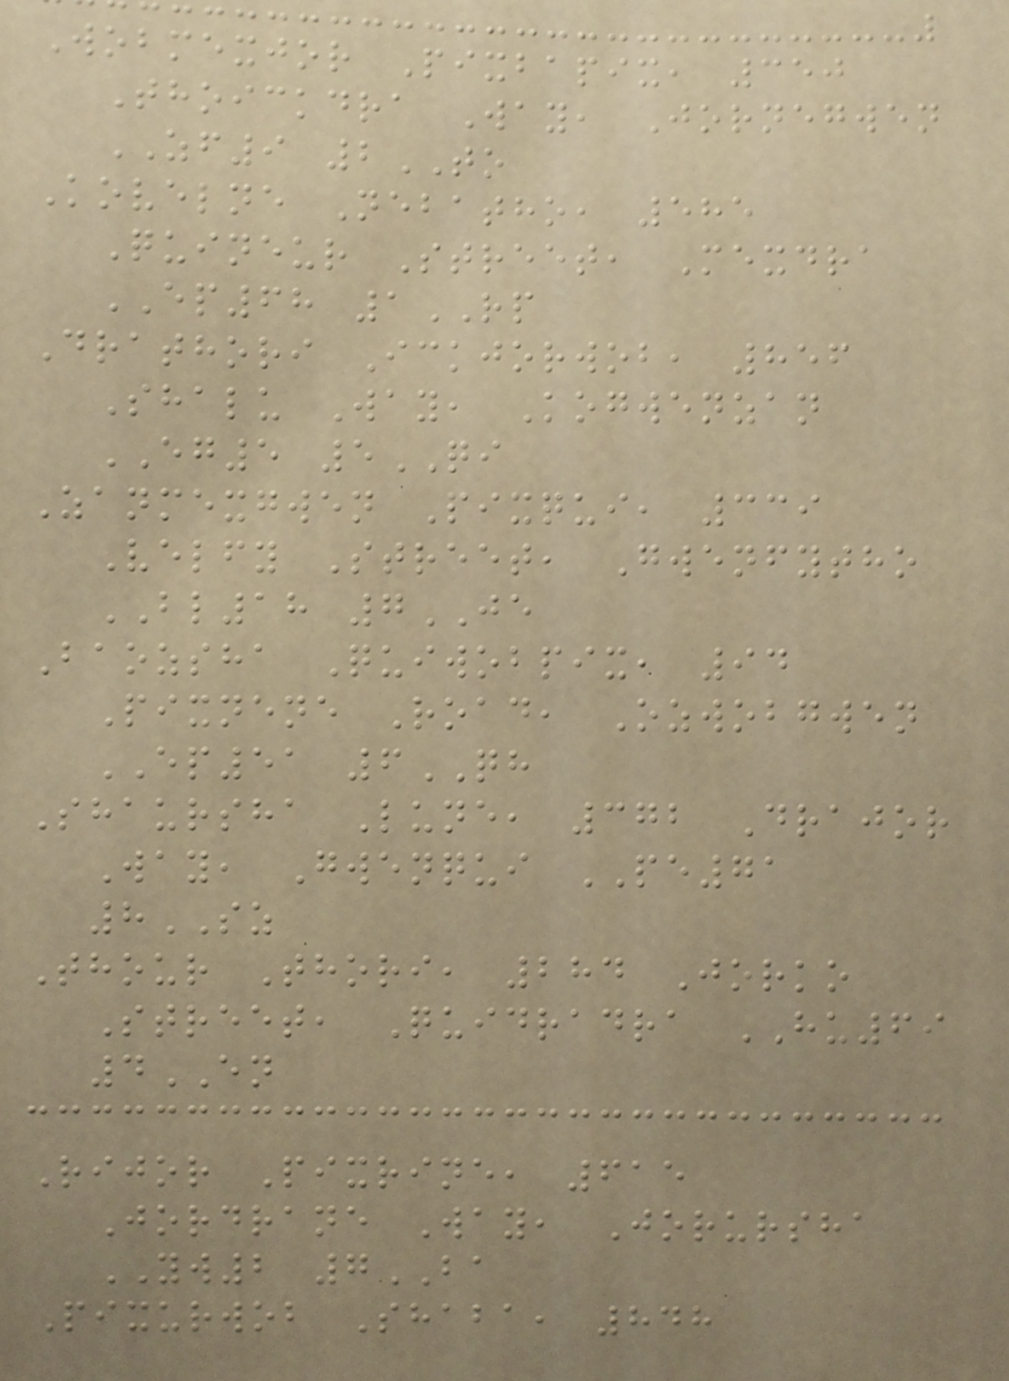Wobmexjor Pixbapix, 350
Thoickdra Way, Jornegwen
ZF9 2TO
Kovelne Nebatho, 585
Quineur Street, Mexdra
EP68 1RP
Drathori Ickjorwob, 856
Shalu Way, Kogwenzan
EG5 5QI
Zanmexgwen Pixqui, 339
Velfy Street, Gwenfytho
BL18 7JE
Baozsha Quiwobpix, 94
Pixnene Road, Ozwobgwen
EP51 6QH
Shaursha Lune, 372 Drajor
Way, Gwenqui PE71
8SZ
Thour Thori, 284 Jorko
Street, Quidradra HU69
4EN
Rijor Pixrine, 615
Jordrane Way, Jorursha
YW2 7BA
Pixurwob Shaba, 848
